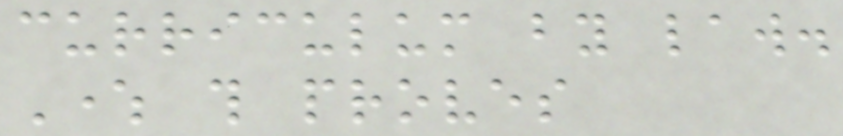curriculum by law.
Where this proves
